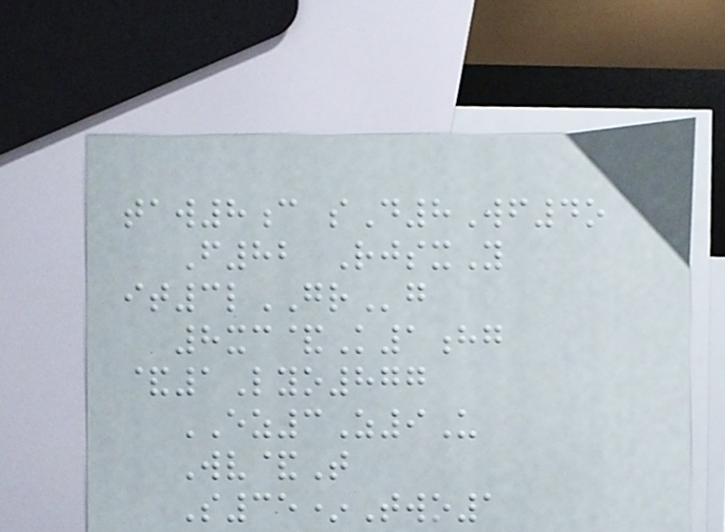taw8c sD8Wf4o
F82 RjsxY
it3lGRg
8xc&K1hg
&1Lyo877
EZ3Z9U
Wv&T
S35*Two1
